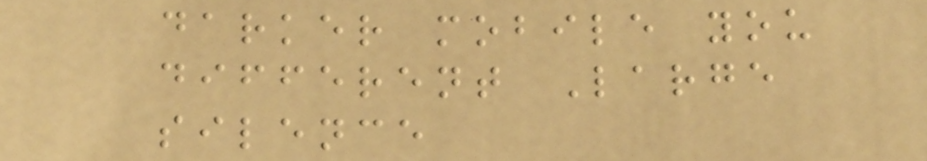darker mobile you
different Large
silence
